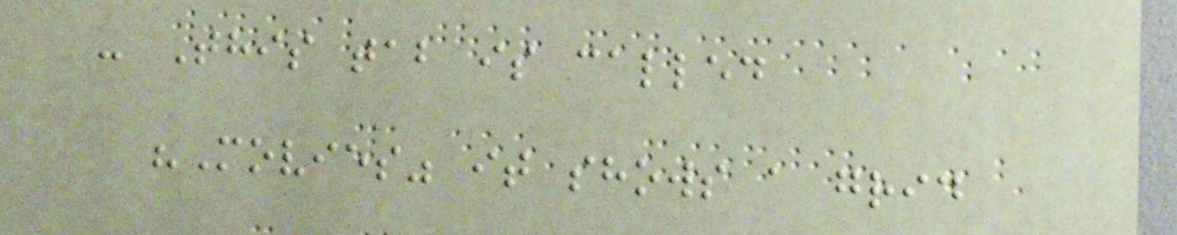- This tab is called
"Movies" it shows a grid
